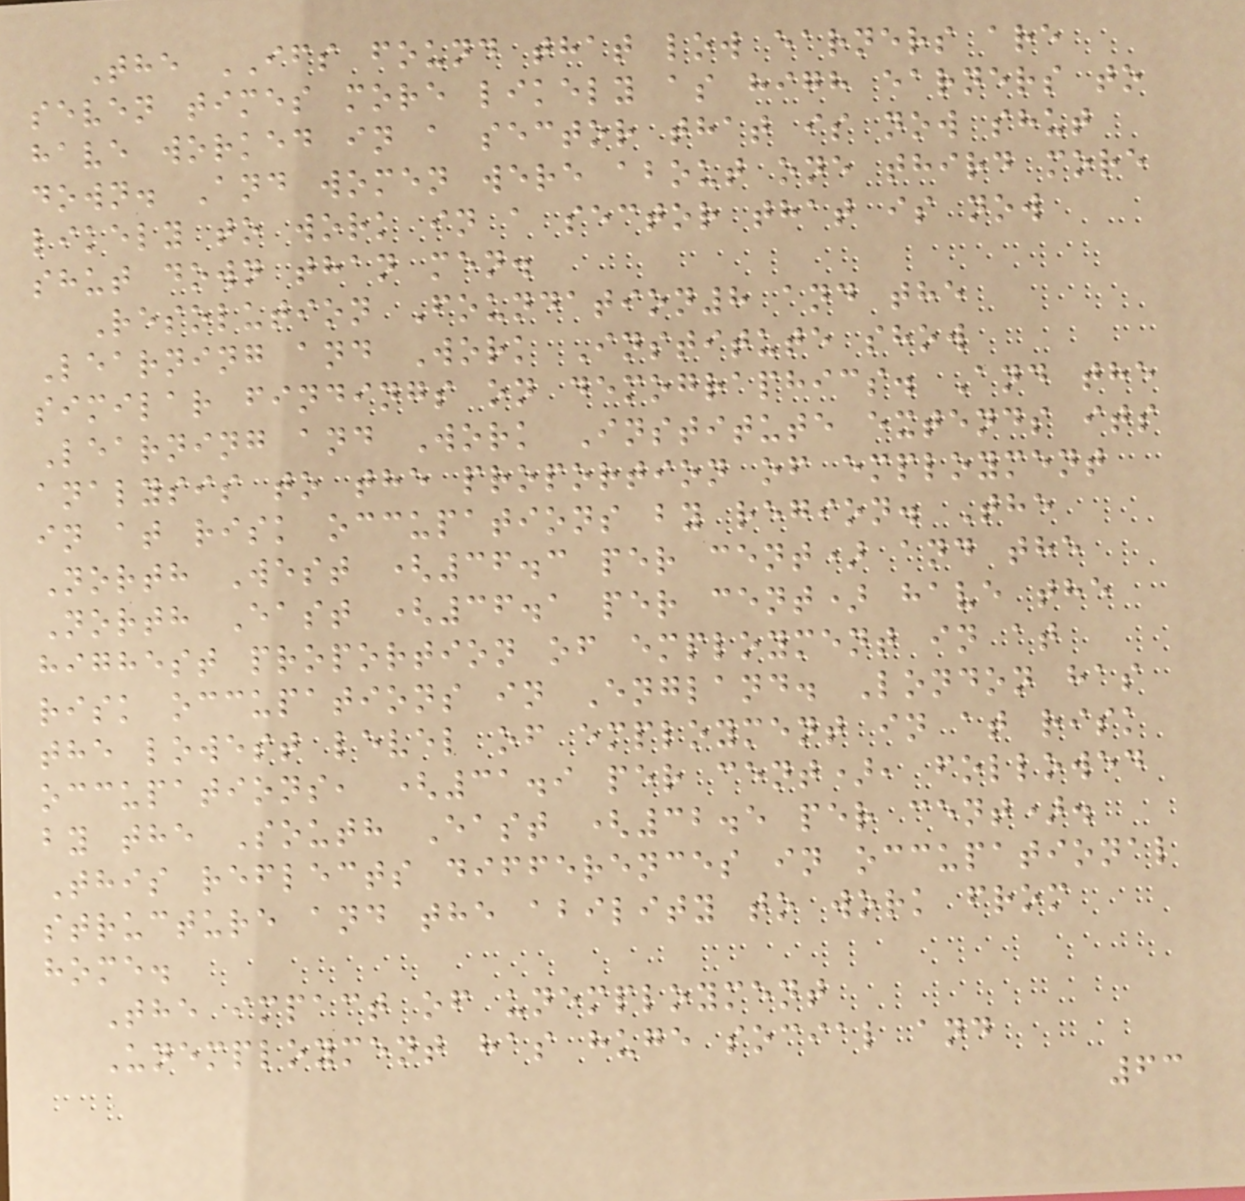The IFS found that low earners are
seven times more likely as high earners to
have worked in a sector that is now shut
down. And women were about one third more
likely to work in a sector that is now
shut down than men.
Resolution Foundation8 and the
Learning and Work Institute show
similar findings on demographics. And the
Learning and Work Institute extends its
analysis to the proportion of employment
in at risk occupations by region. The
North West (36.3 per cent) and the
North East (36.1 per cent) have the
highest proportion of employment in at
risk occupations in England. London has
the lowest level of employment in at risk
occupations, (31.9 per cent), followed
by the South East (32.5 per cent).
This reflects differences in occupational
structure and the ability to work from
home.
The impact of unemployment
Unemployment has huge social and
63
